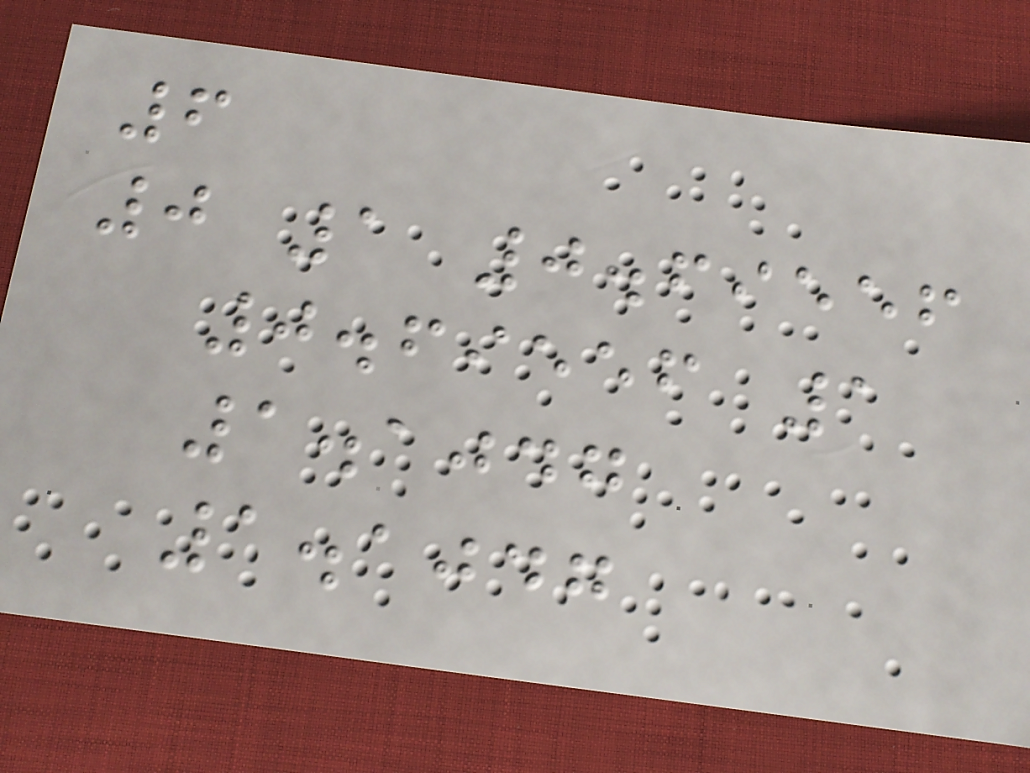6
0 1 0.69556
0.69556 1
1.1047
1.1047
